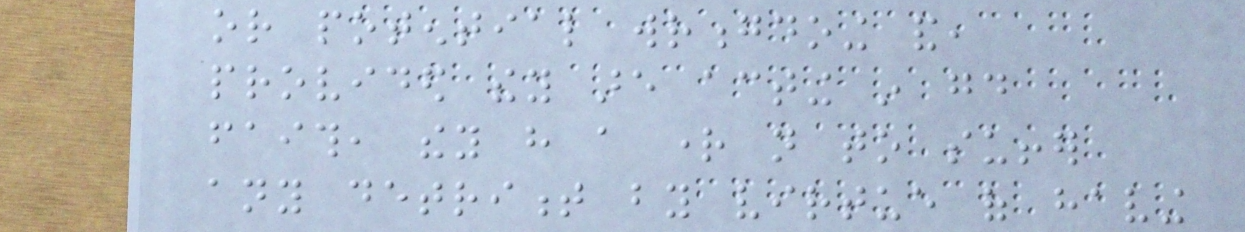or potential wrongdoing and,
provided they are acting in good
faith, they have a right not to suffer
any detriment by virtue of having
